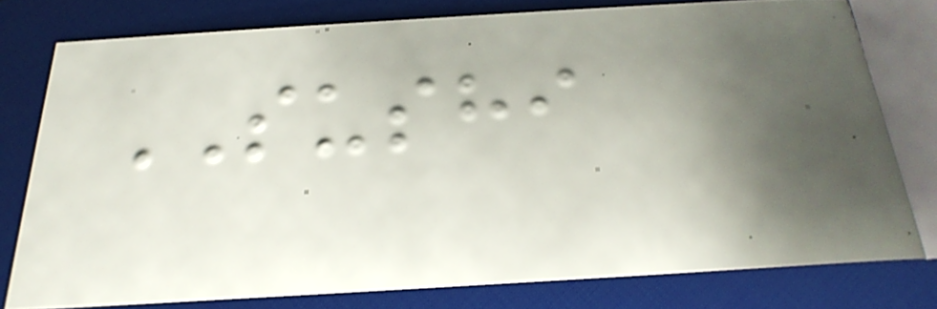SUSHI
